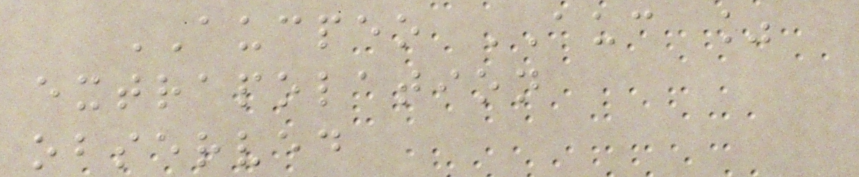AUCPEO AUC %
extrapolation
observed
